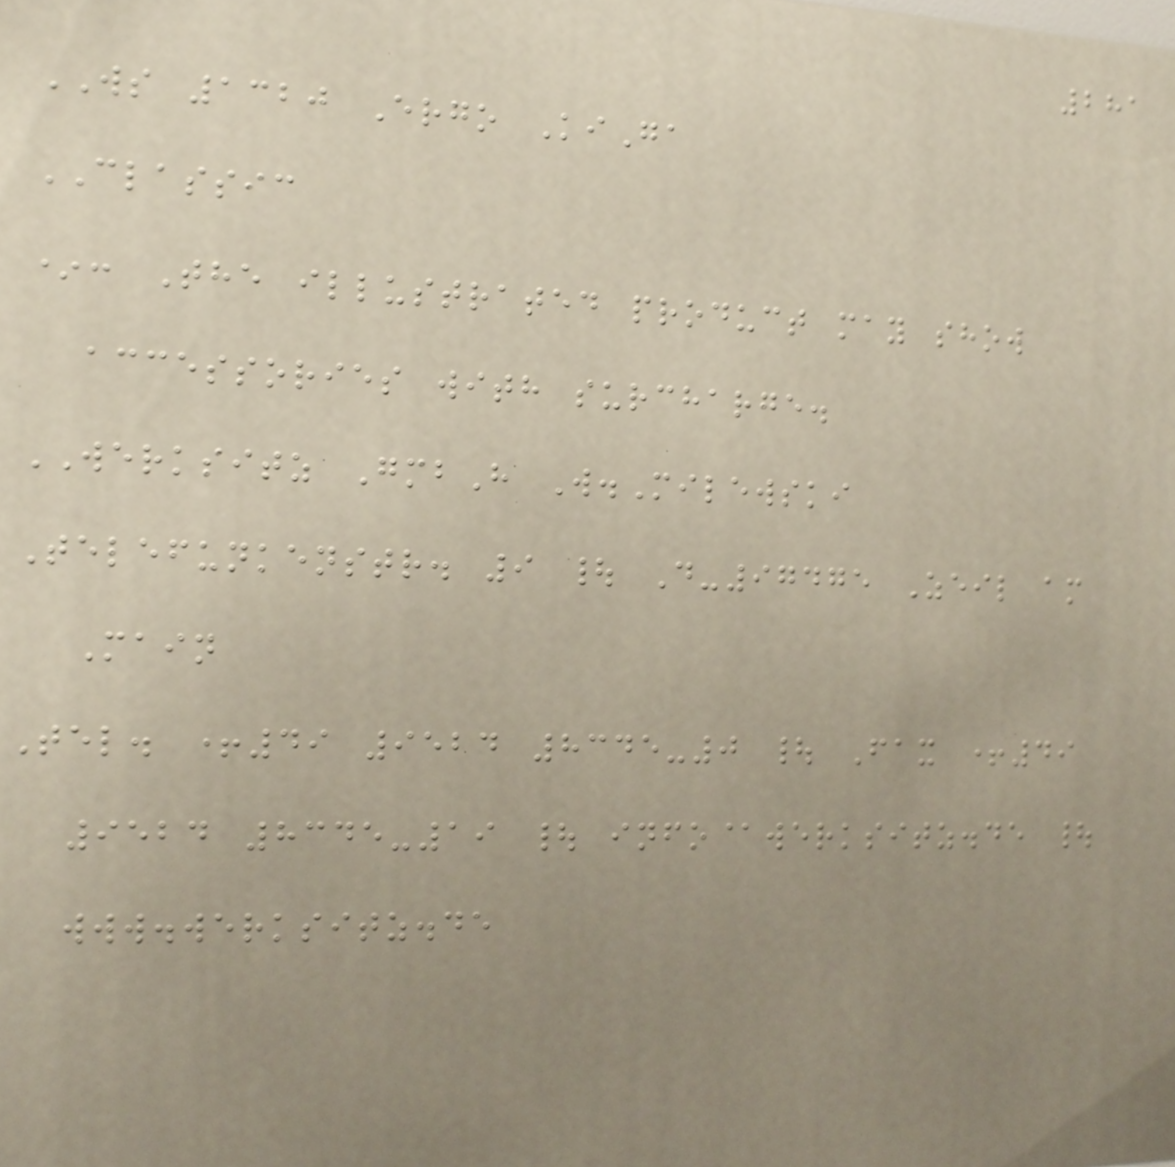281
WS 1320 Ergo KiGa
CLASSIC
*: The illustrated product may show
accessories with surcharge.
WERKSITZ GmbH W.Milewski
Telefunkenstr. 9 | D-97475 Zeil am
Main
Tel. +49 9524 8345-0 | Fax +49
9524 8345-19 | info@werksitz.de |
www.werksitz.de
